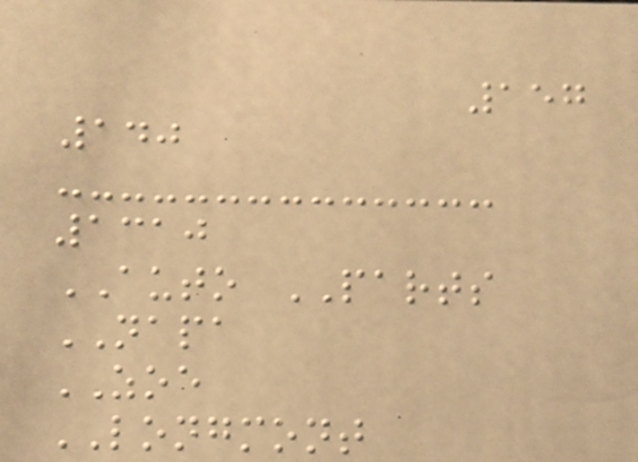157
140
1310
AUTO PARTS
NAPA
ZOE
LONGMONT
